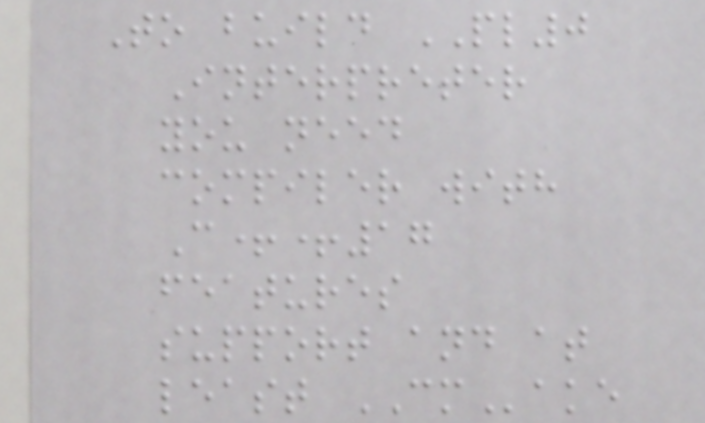To build PL0
Interpreter
you need
compiler with
C++17
features
support and at
least CMake
